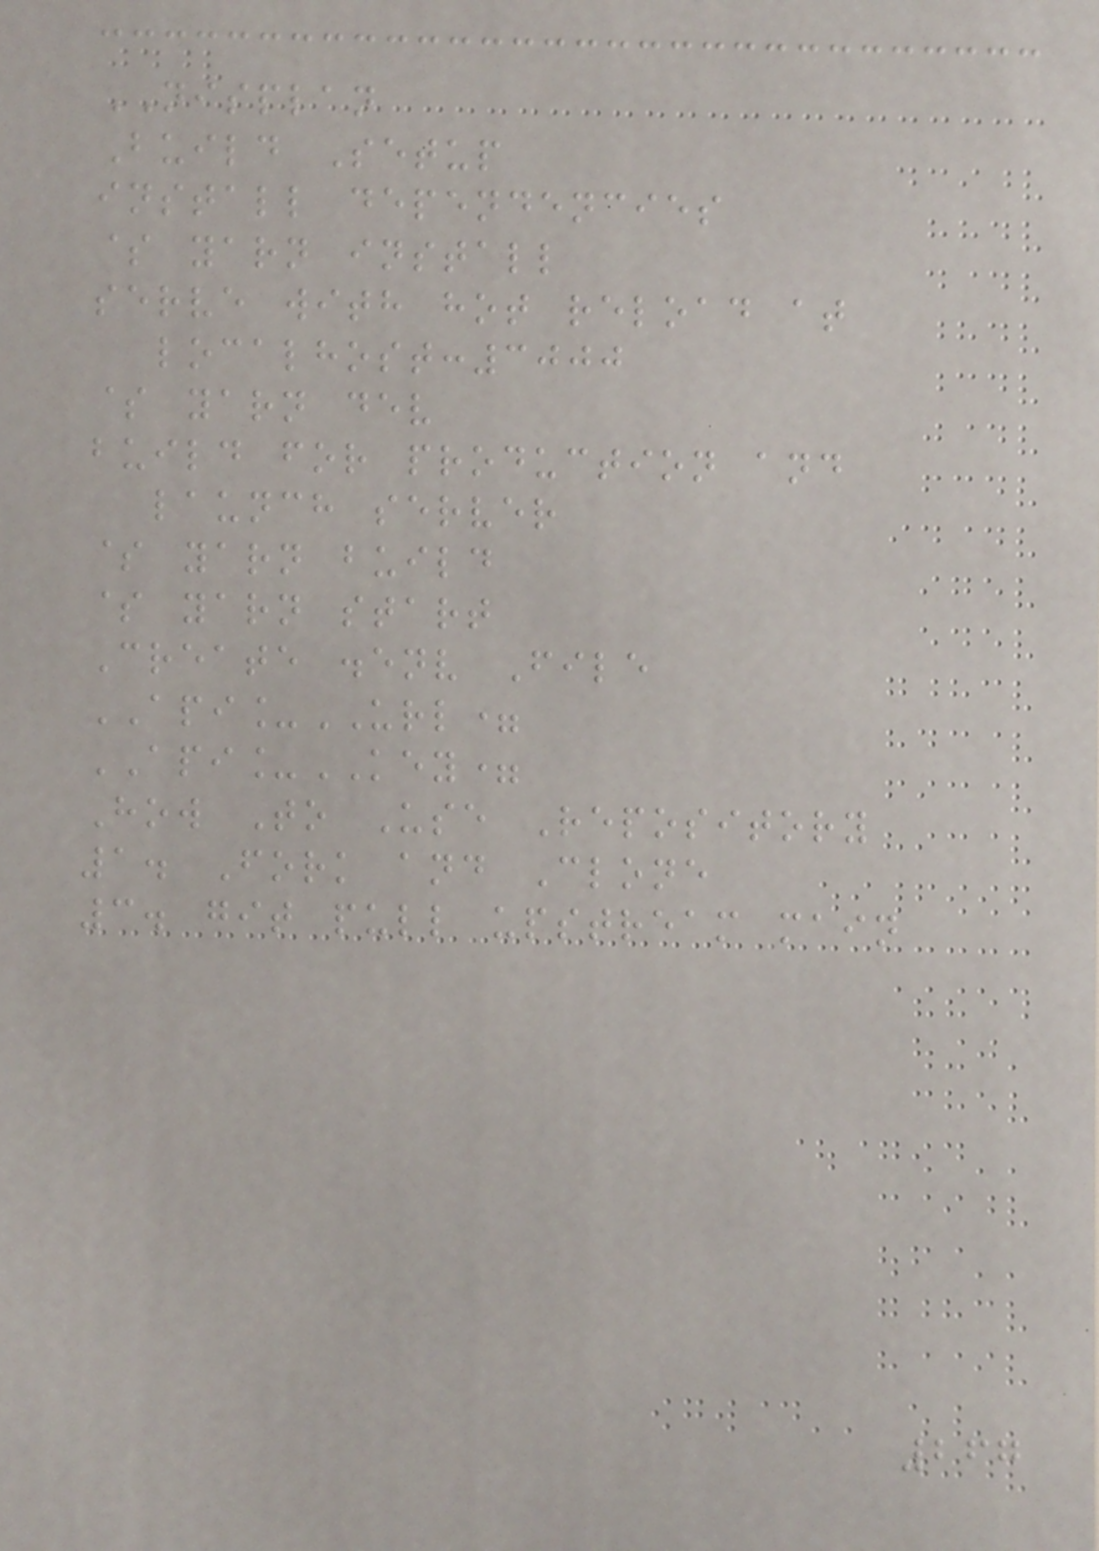NISPLAN
Build Setup
install dependencies
$ yarn install
serve with hot reload at
localhost:3000
$ yarn dev
build for production and
launch server
$ yarn build
$ yarn start
Create .env File
API_URL=
API_KEY=
How To Use Repository
1. Fork and Clone
3. git pull upstream main
267
